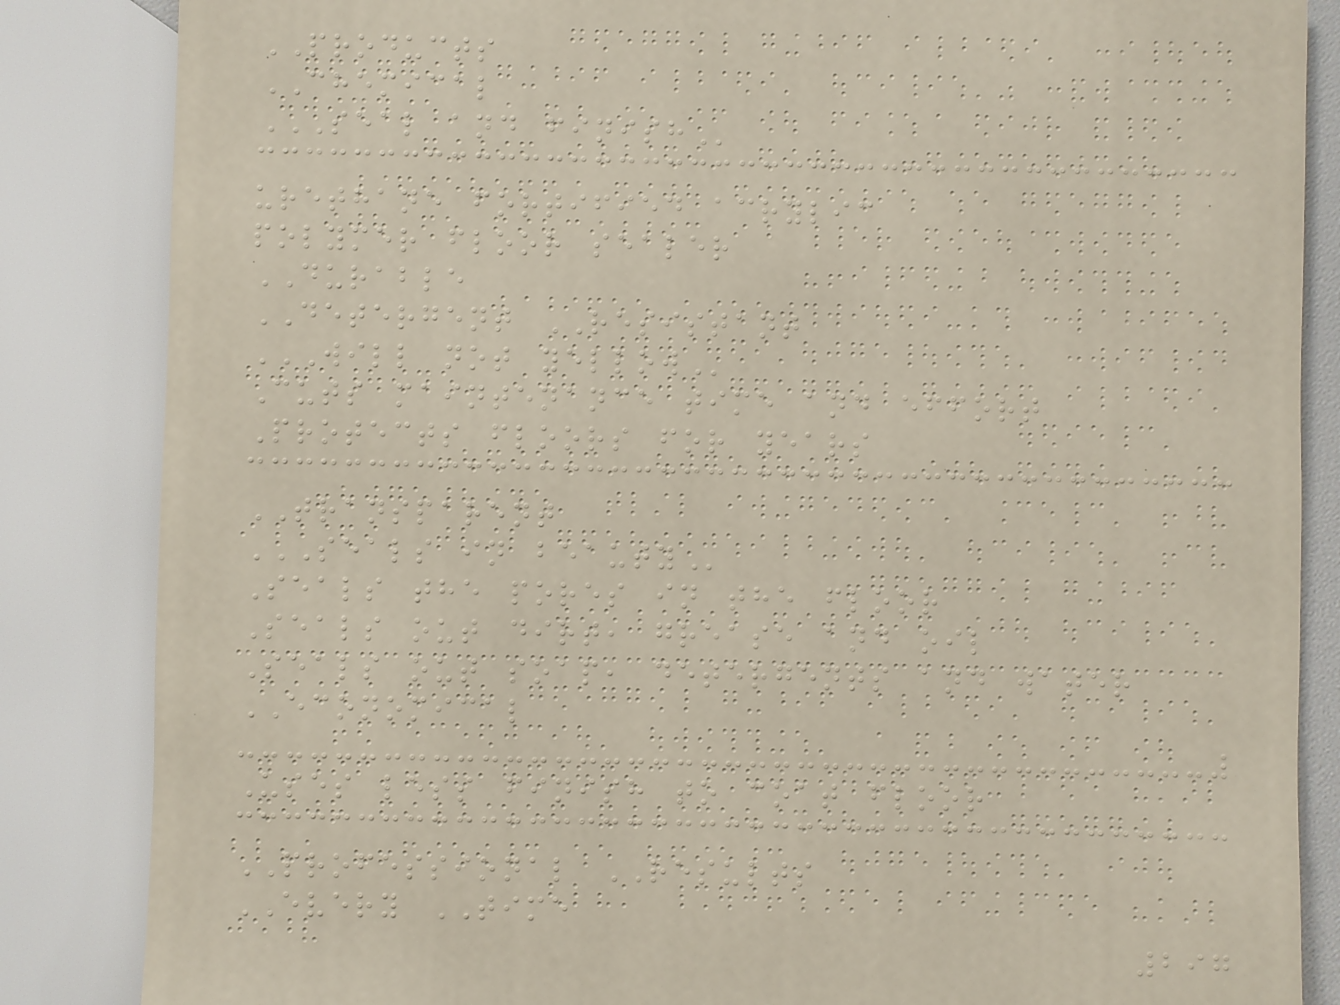PRODUCTS
CHEMICAL
SEAL AND FINISH
urethane fortified acrylic
polymer floor sealer
DURABLE
DETERGENT RESISTANT
WILL NOT YELLOW
Cuts maintenance time and effort
Protects floors for years
TRANSPARENT
SEALS IN BEAUTY
Seals the pores in the floor
Seals out dirt, grease and oil
Seals out soap, detergents and water
ECONOMICAL
Uses less finish to coat floor
PROFESSIONAL RESULTS
EVERY TIME
297
